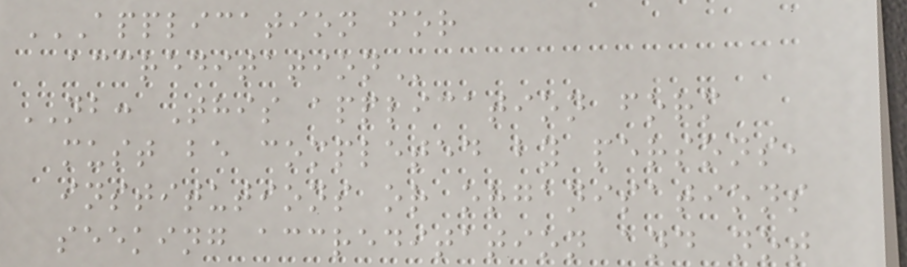APPLICATION FOR
ACCREDITATION
NB: This application form
must be completed by persons,
institutions or organisations
seeking accreditation and not
